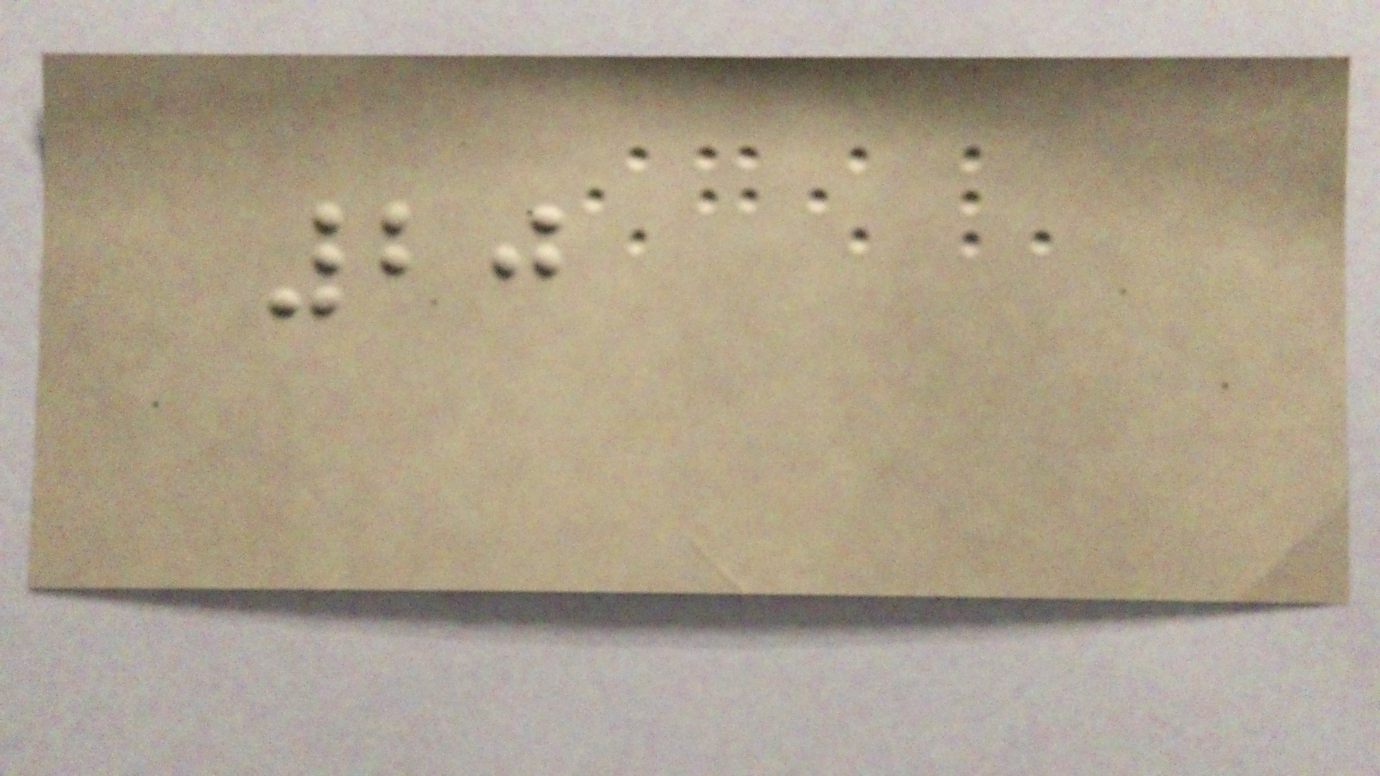20
